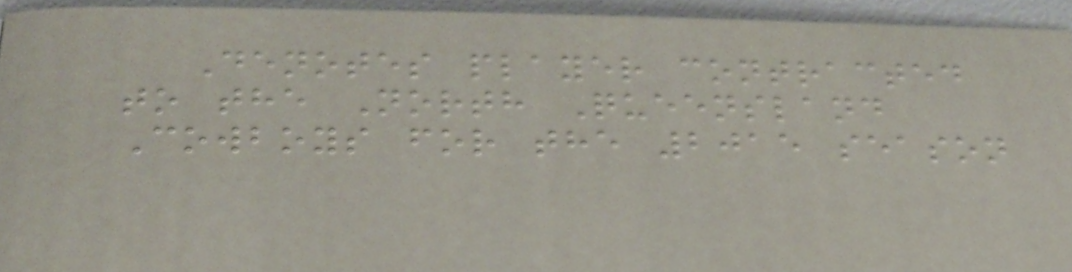Denotes player contracted
to the North Queensland
Cowboys for the 2015 season
